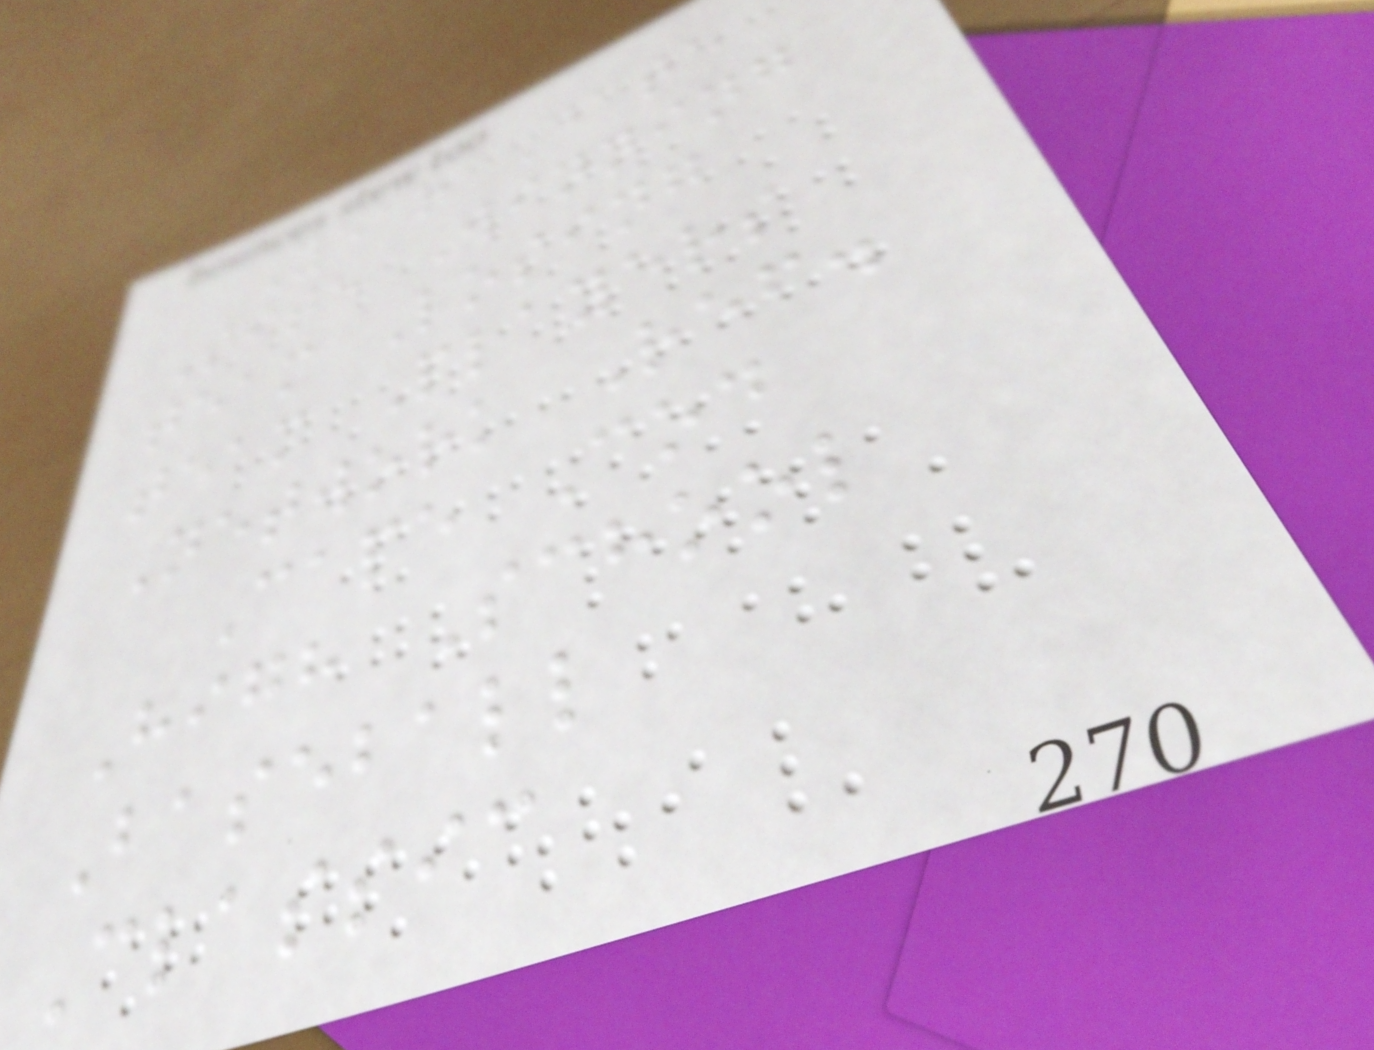Year Date
Site Winning
team Losing
team Players
Network Ref.
Cape Cod
High School
Baseball
Classic
